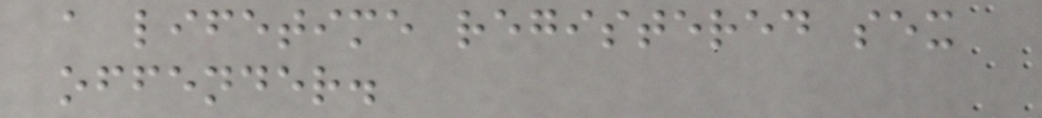a lifetime registered sex
offender.
